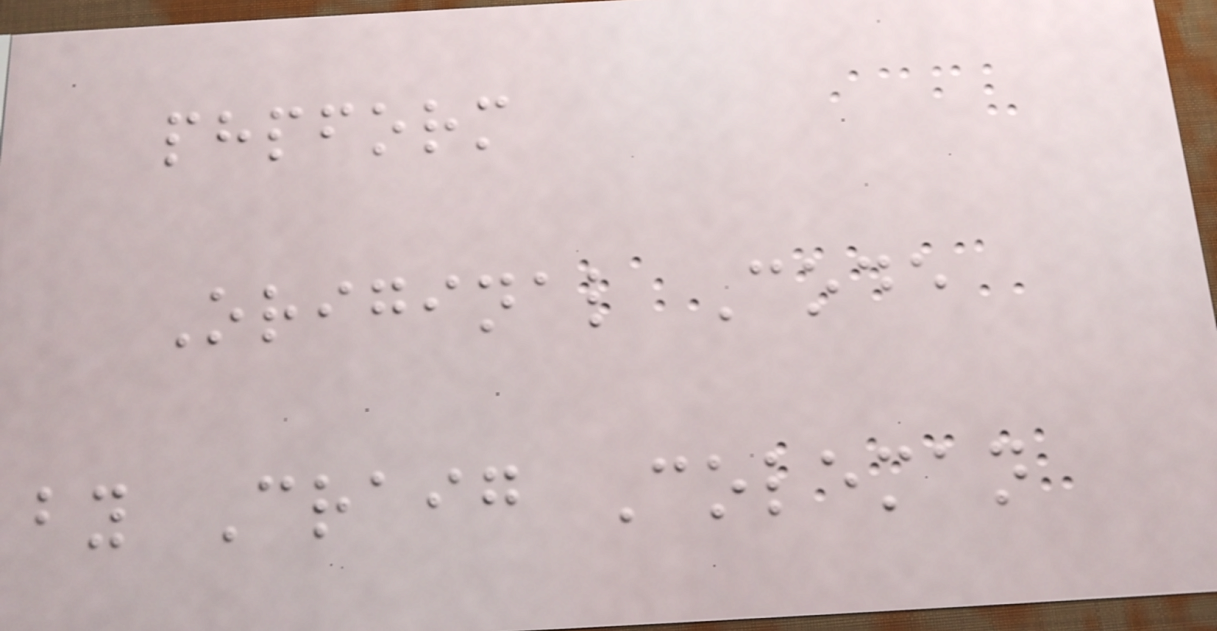phpform
Original Code
by Craig Coleman
